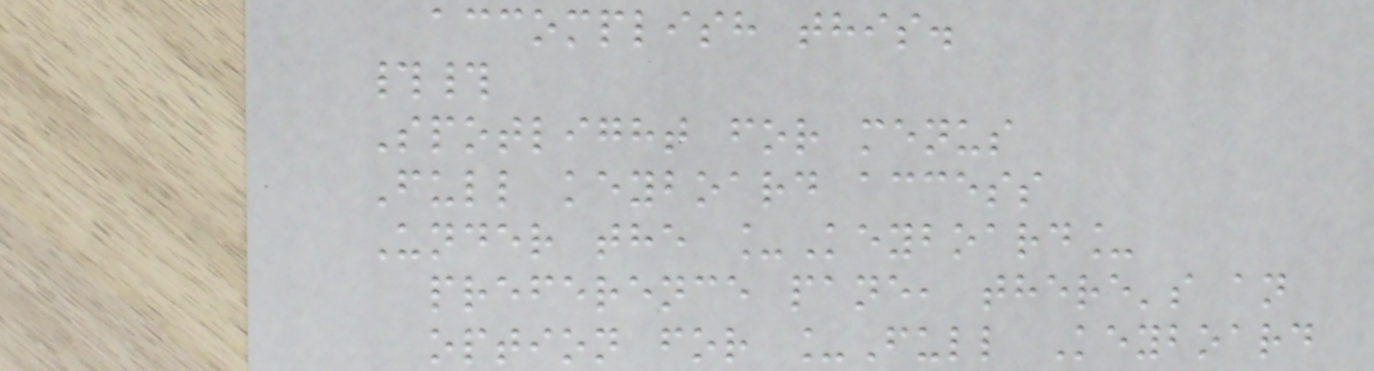accomplish this.
##
Spotlight for menus
Full keyboard access
Under the _Keyboard_
preference pane, there's an
option for _Full Keyboard
